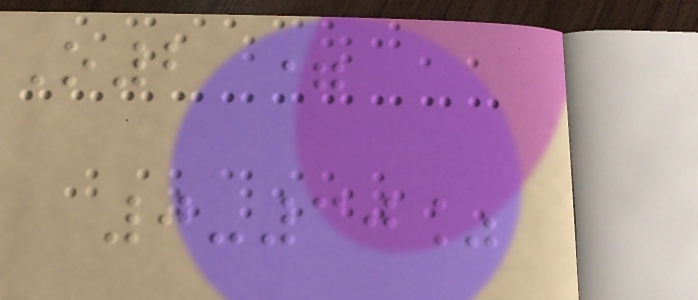O2 =
0-30%
